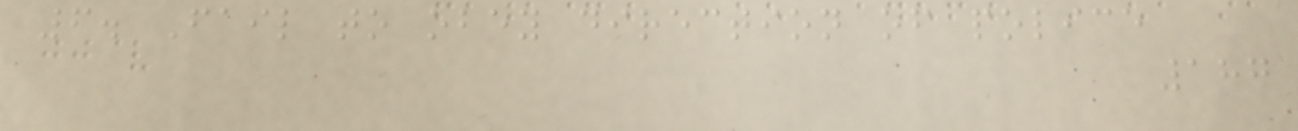6. Fail to obey direction of police
187
